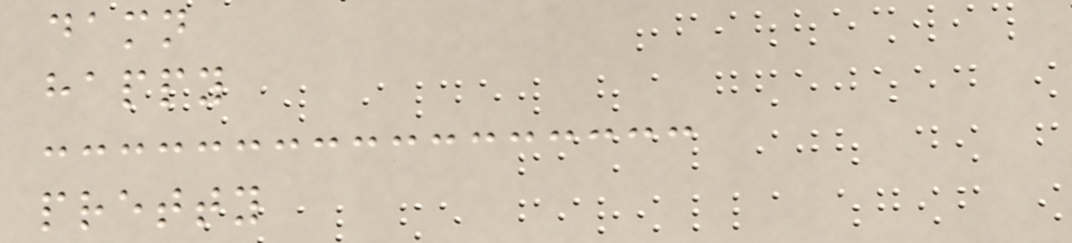damn
happy
pretty
